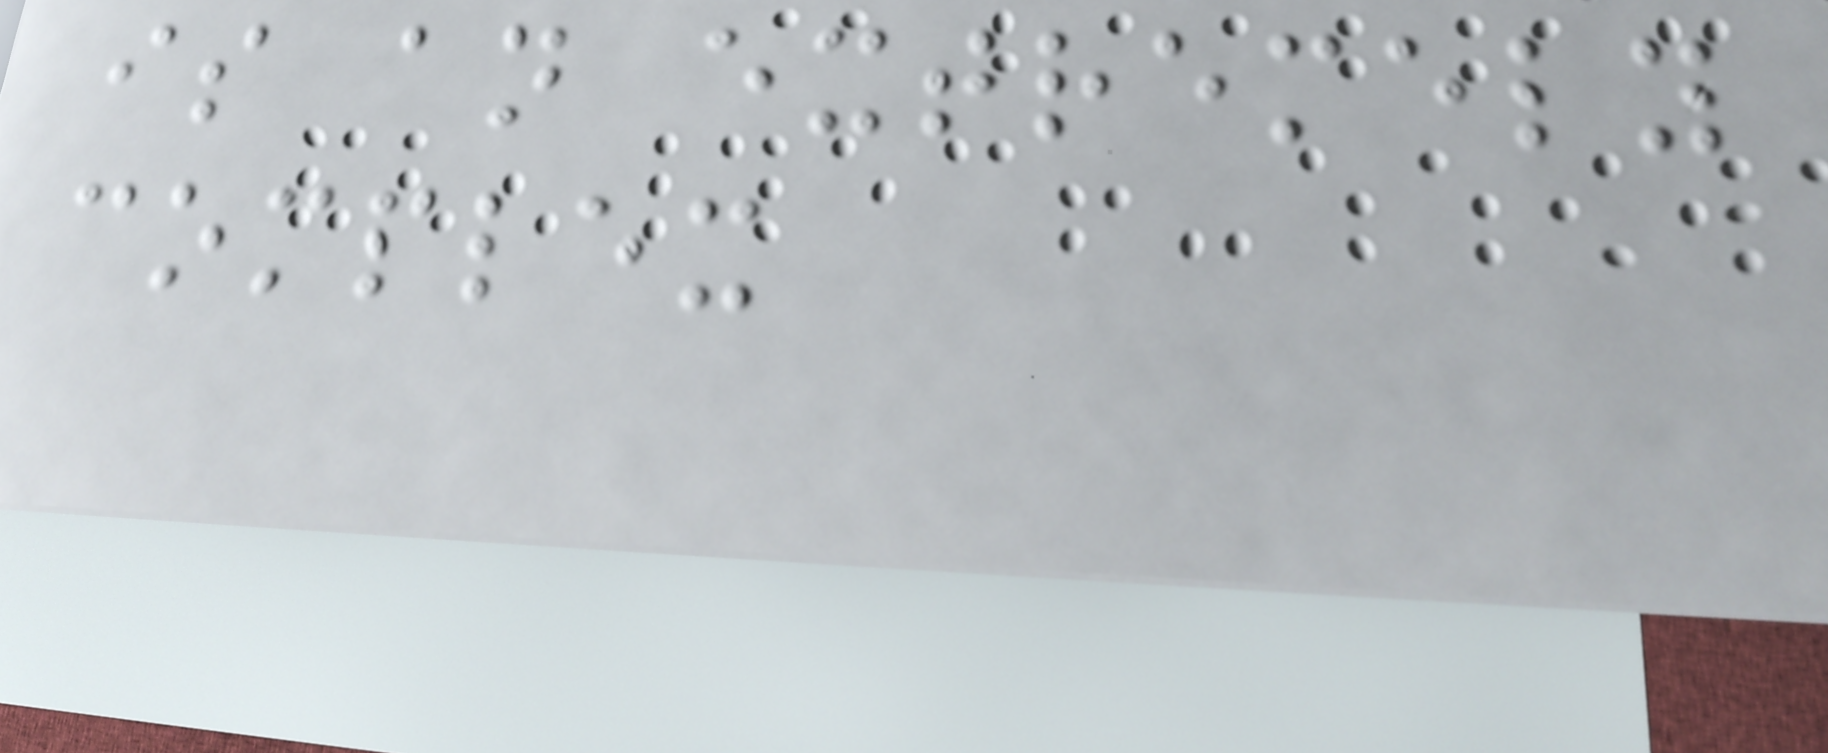is an extremely
complex
